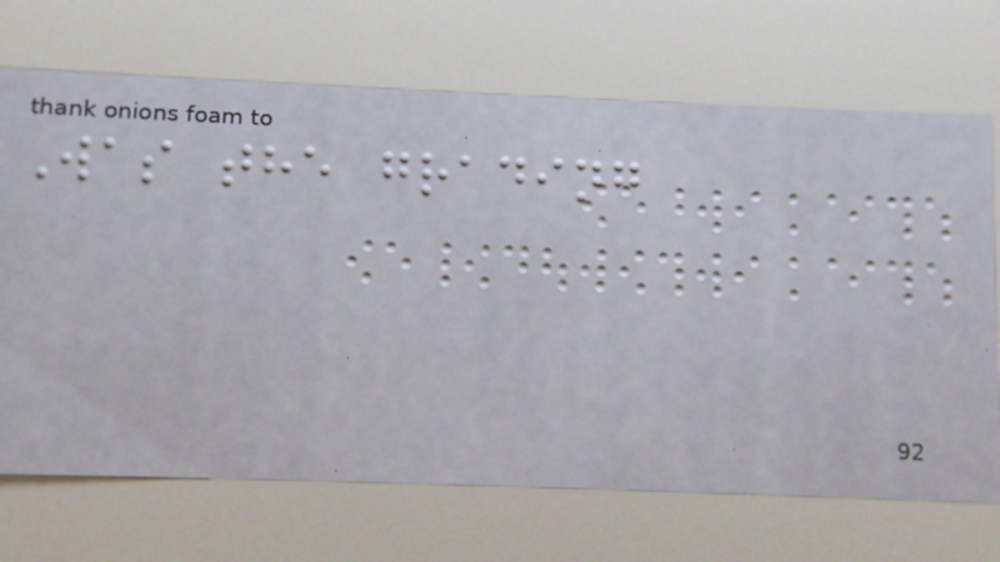Was the grading
